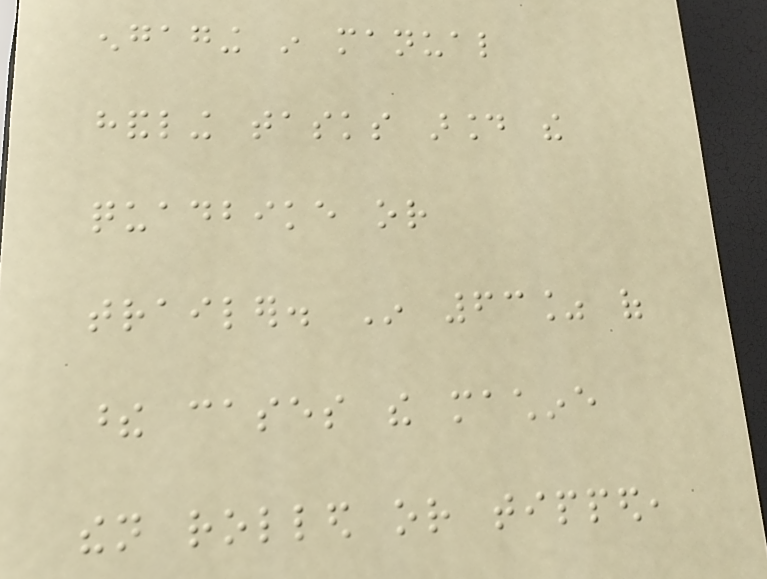engaging in manual
handling tasks around the
quadbike or
trailer. In 63% of
these cases the machine
then rolled or tipped,
